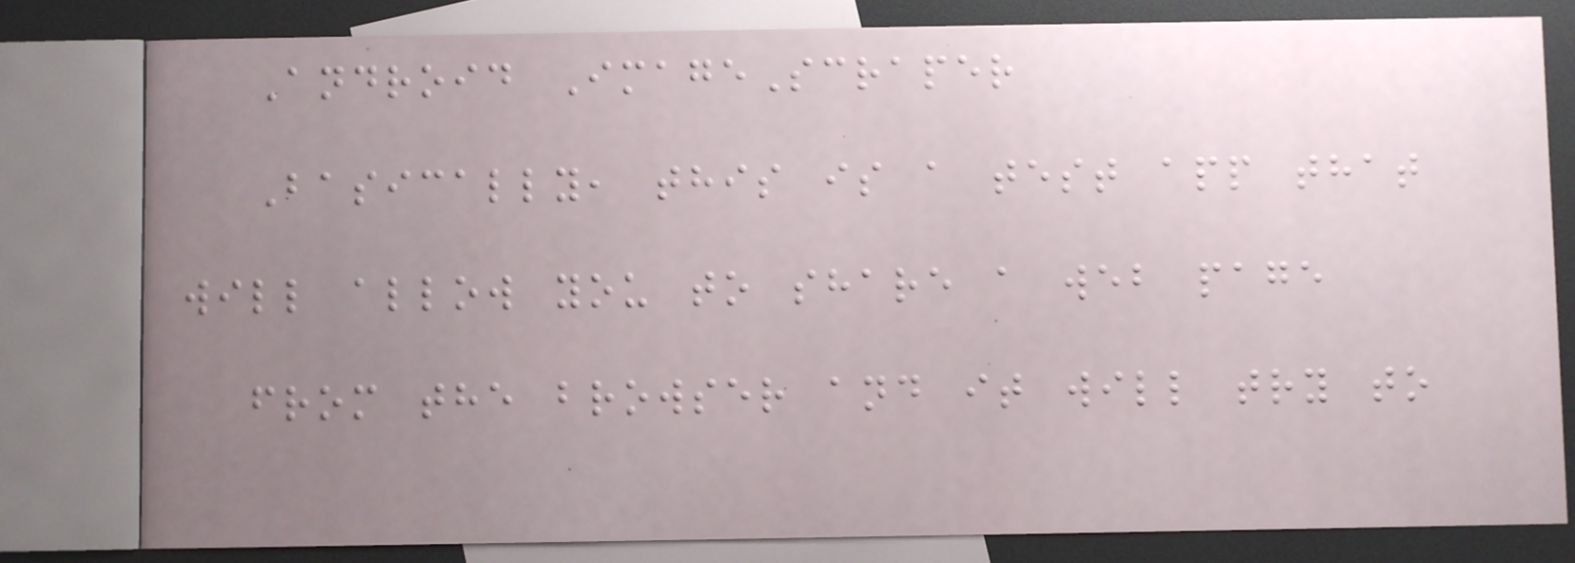Android ImageScraper
Basically, this is a test app that
will allow you to share a web page
from the browser and it will try to
